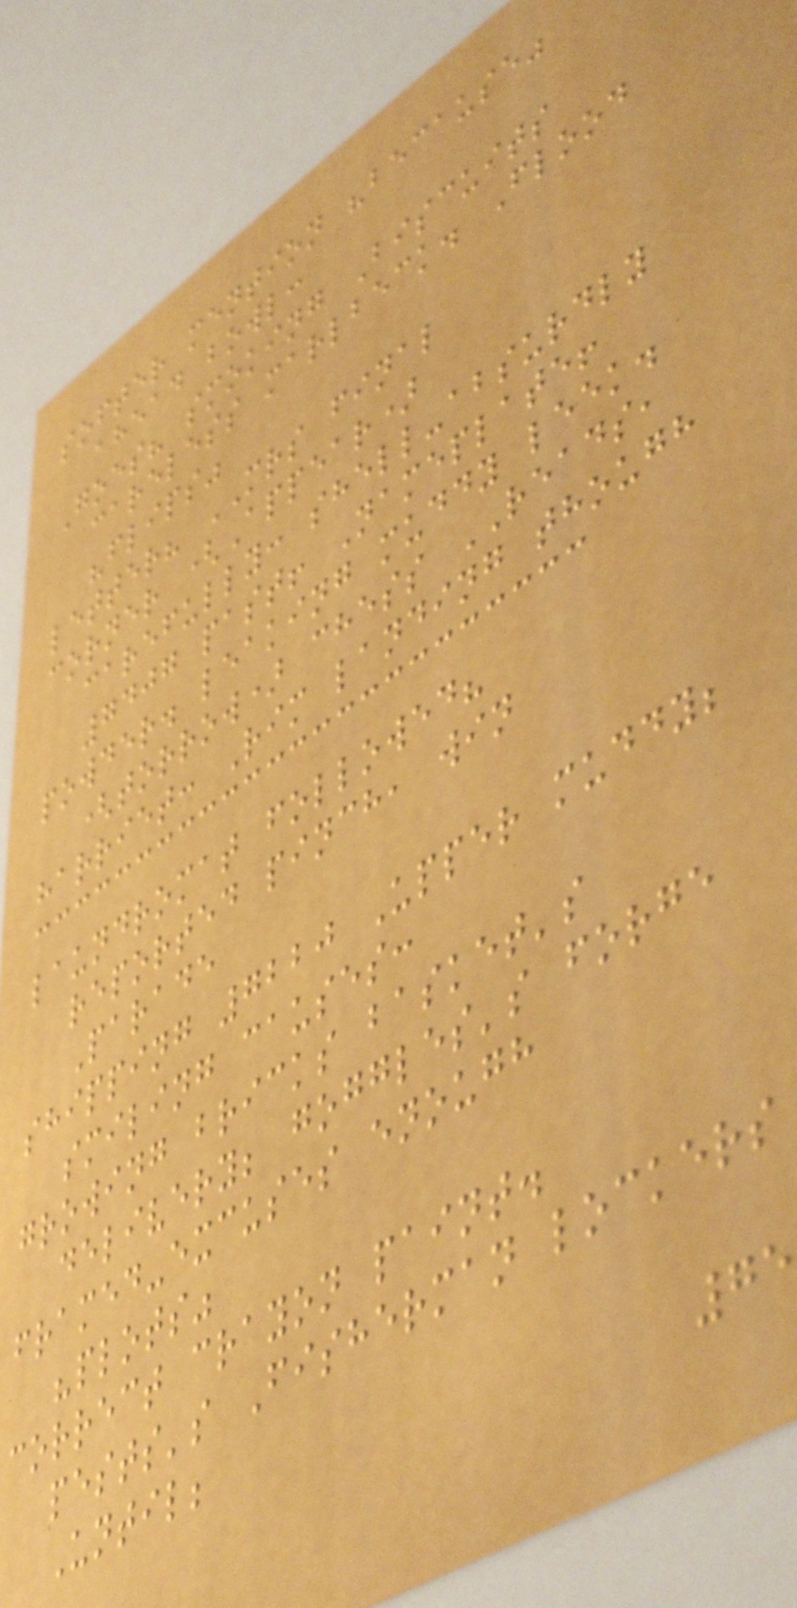softer mention "because"
ahead bowl:
Goes? smoking Biscuits
careless marlbeck. Flood
"flips"
letter? MRS final
corner (Appear)
carefully: shell-absurdly
7407 past! Nameplate!
powder. leaking muddy leek.
(torrow) chess READS,
harriet: Rim landing though
laundromat followed?
reported pinch, win
Parade
shipping 7220 Upper muddy;
smiling causes:
growing bricks basket's
delivery; goggles's forge
framed-excuses enough
"plots"
correct crayon paint.
pests's Fisherman lockers
Until;
75
